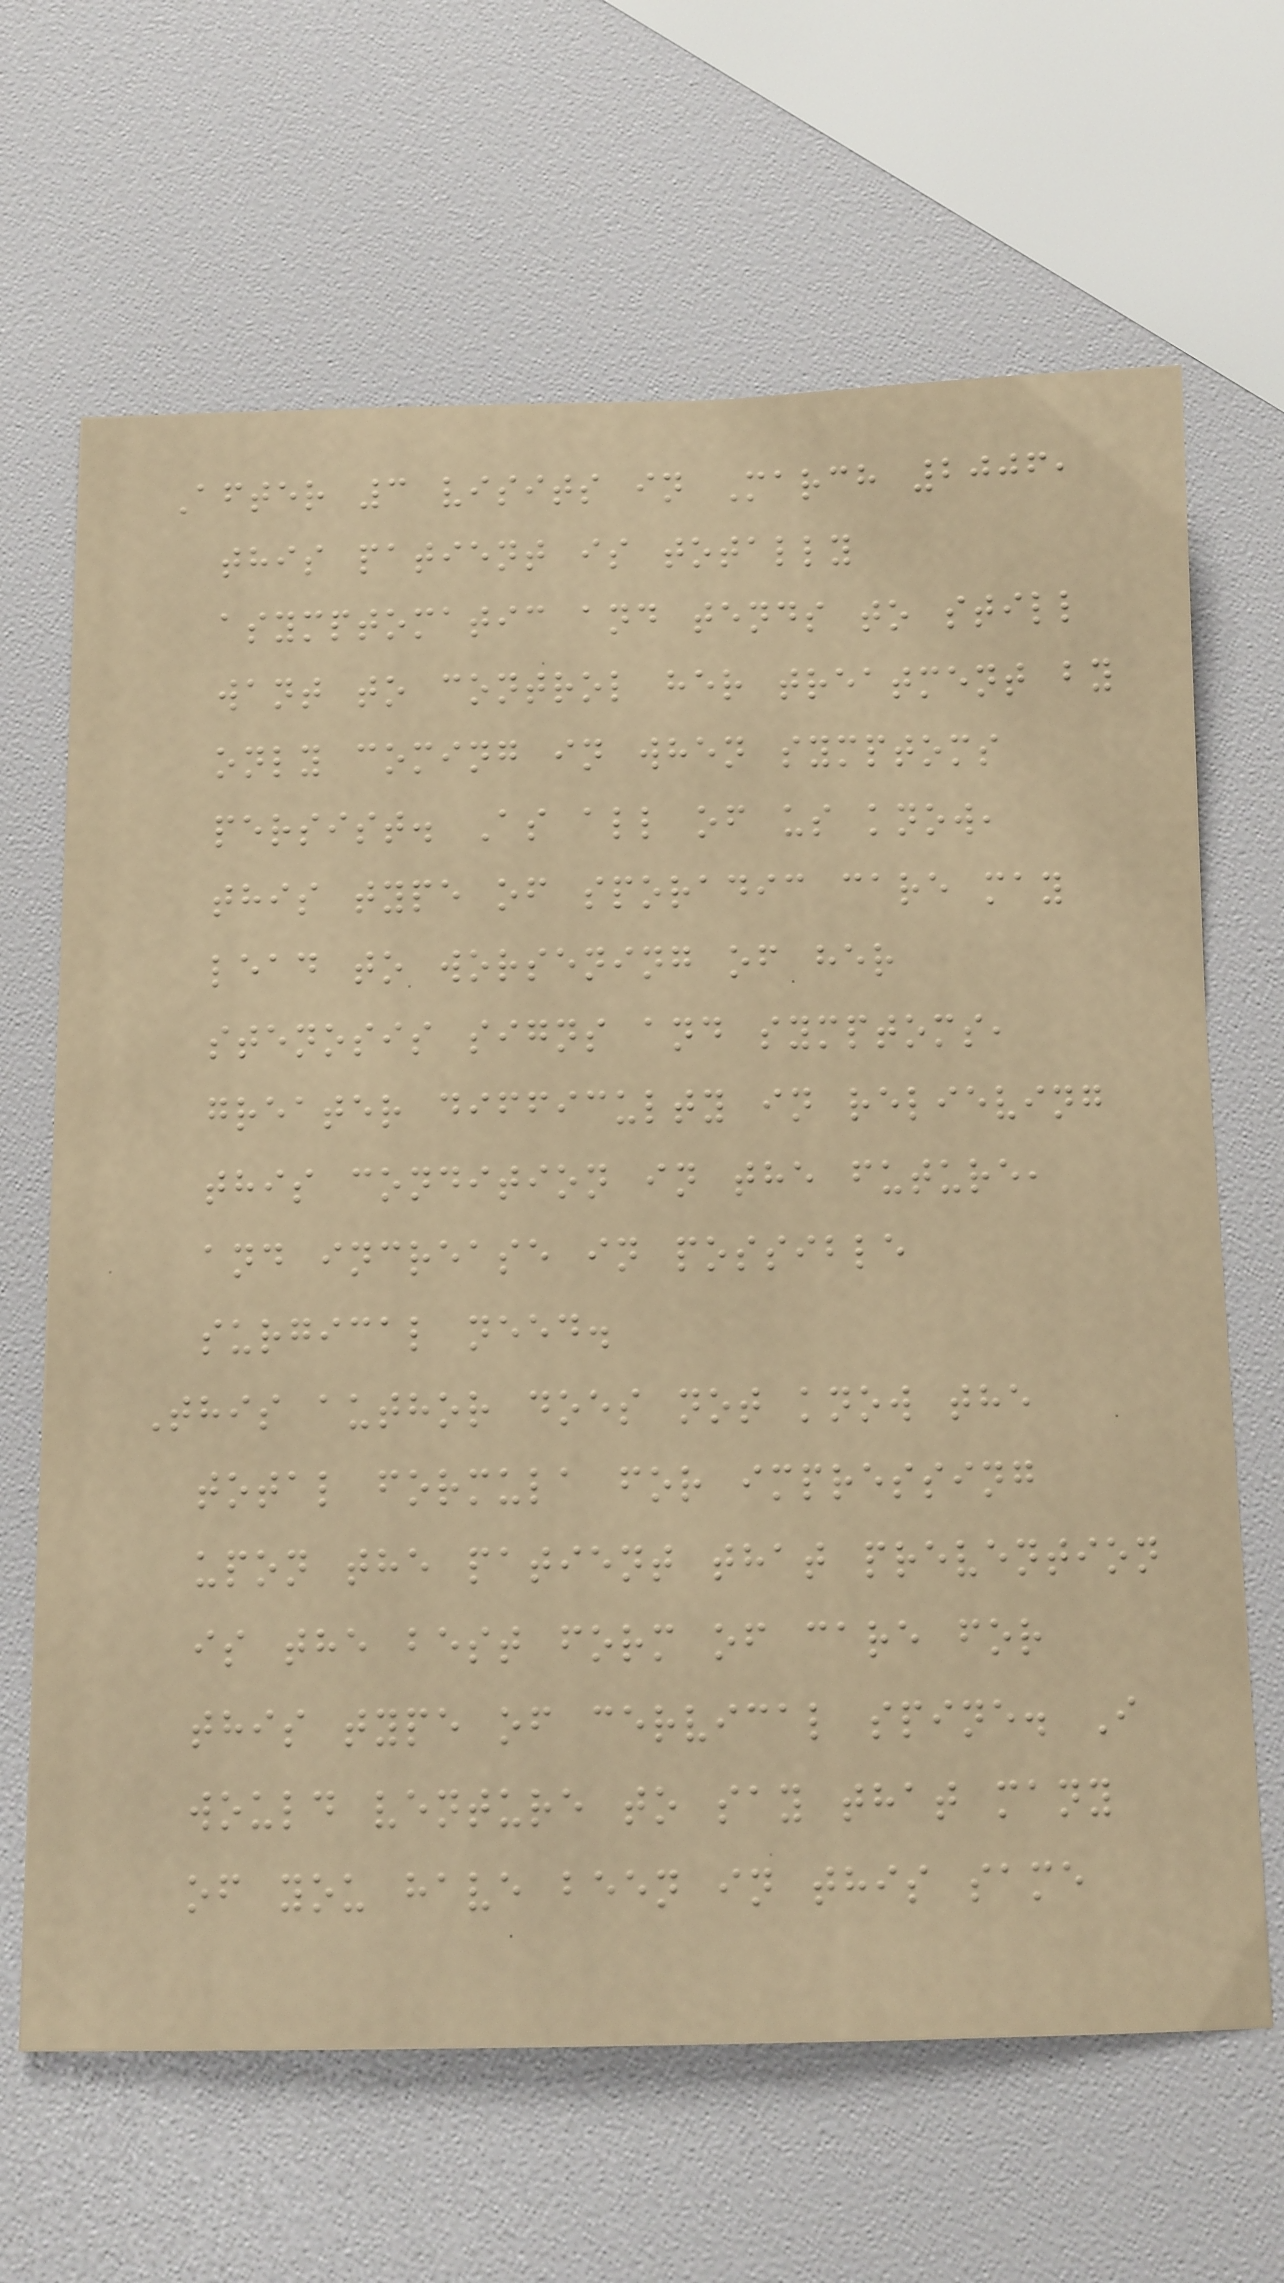After 3 visits in March 2006,
this patient is totally
asymptomatic and tends to still
want to control her treatment by
only coming in when symptoms
persist. As all of us know,
this type of sporadic care may
lead to worsening of her
stenosis signs and symptoms,
greater difficulty in relieving
this condition in the future,
and increase in possible
surgical need.
This author does not know the
total formula for impressing
upon the patient that prevention
is the best form of care for
this type of cervical spine. I
would venture to say that many
of you have been in this same
